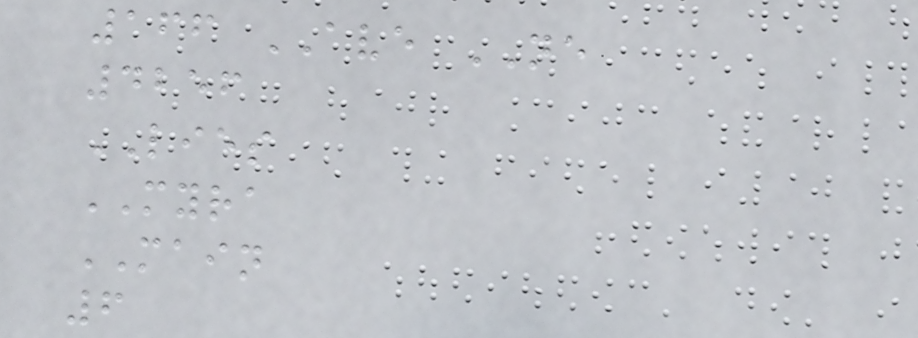166 AVE NE
4256
LIES
MYRA
MAIN
6
